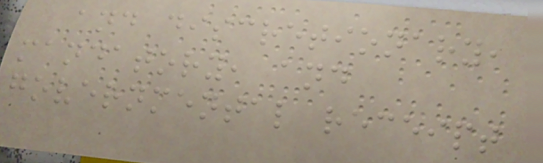and discretionary,
mandatory, and
governmental receipt
